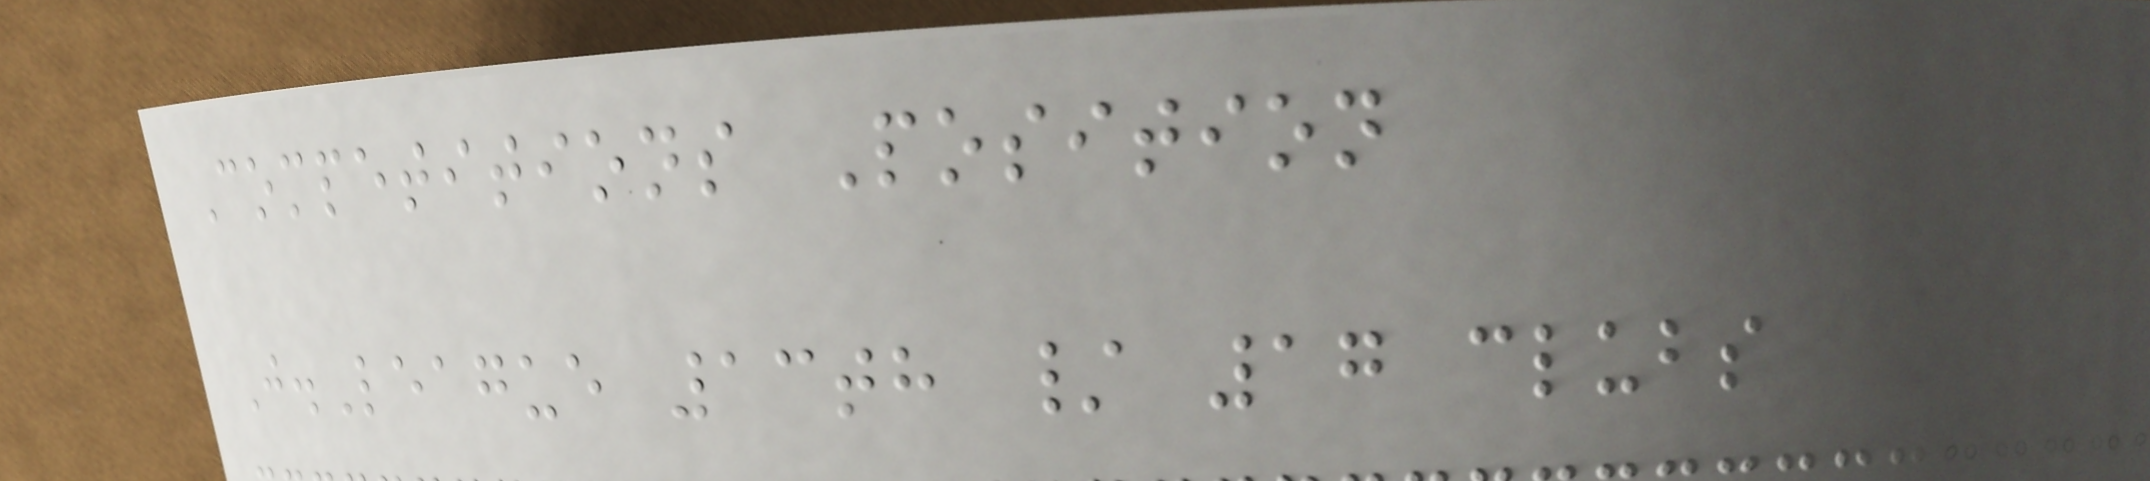Competitions Position
J.League 13th / 17 clubs
